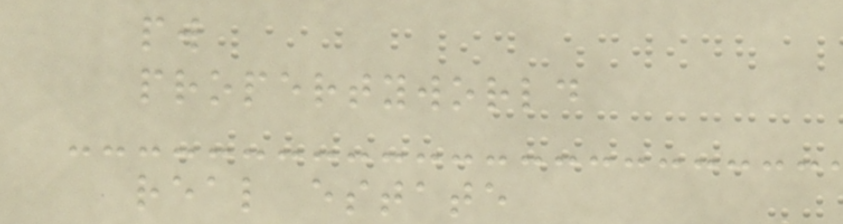pw
propertyworld
real estate
